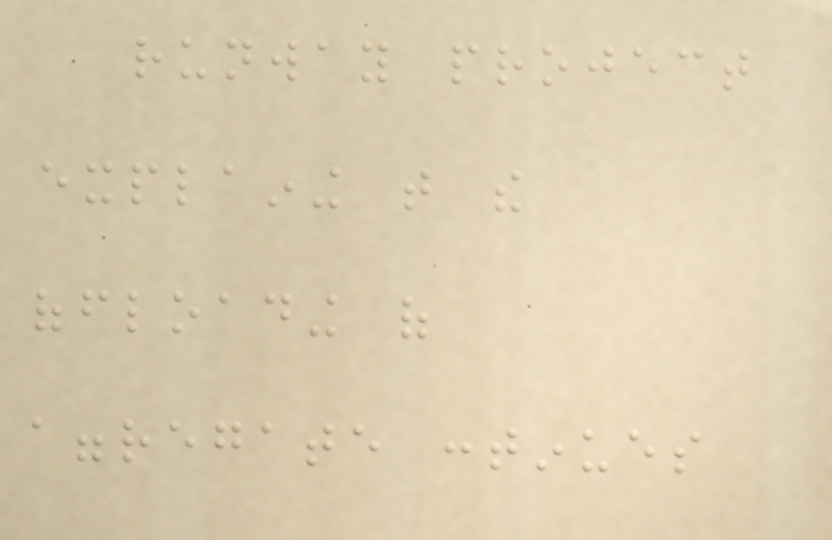runway project
explaining that the
offloading of
aggregate continues
